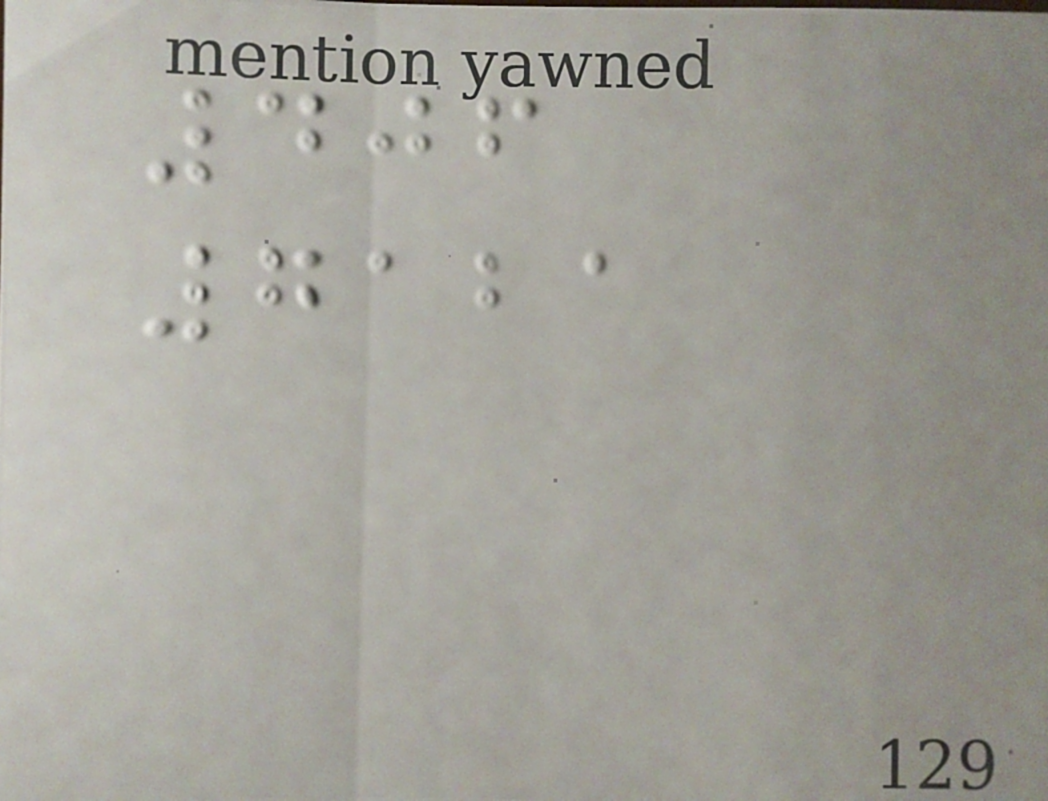406
7121
